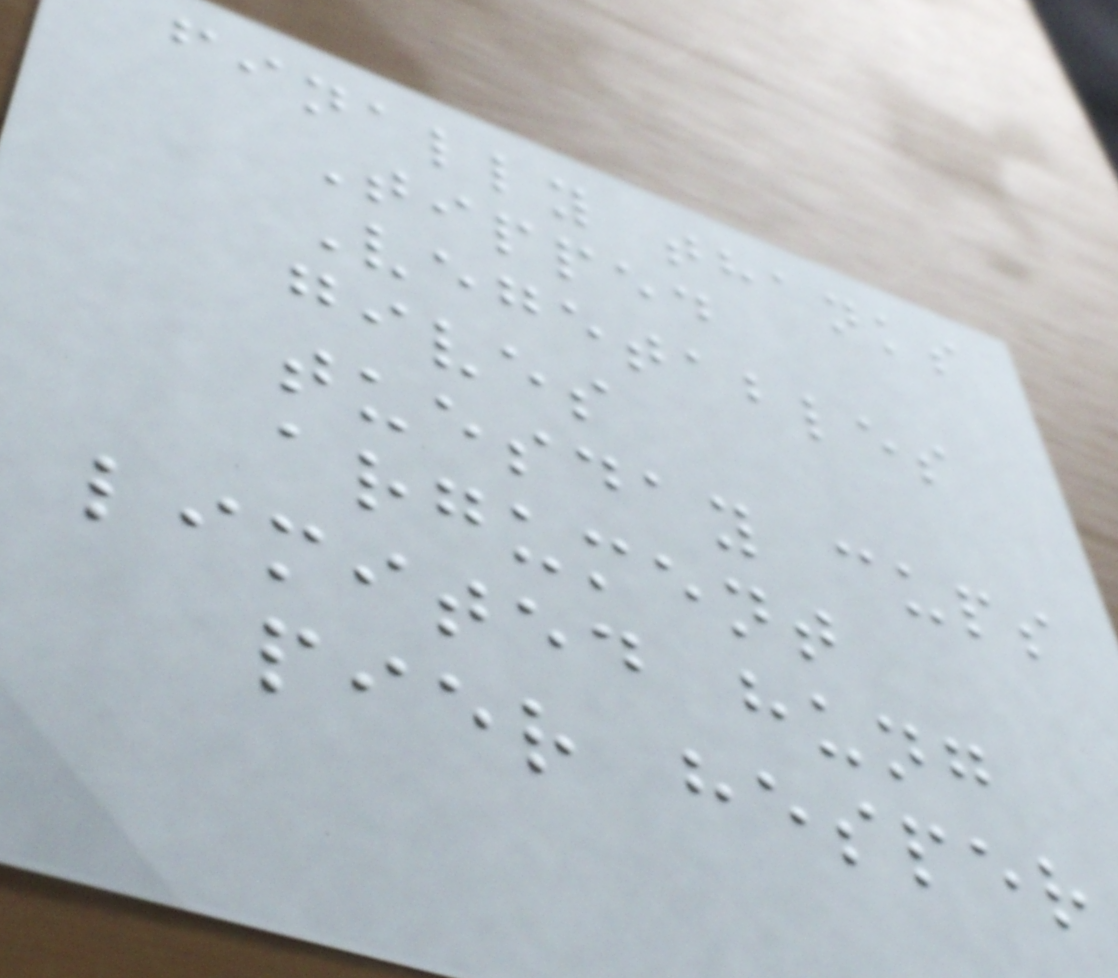finally thanks
Tipped
Vegetables
gives
tuesday cups
argument
limited hung
pier hesper
